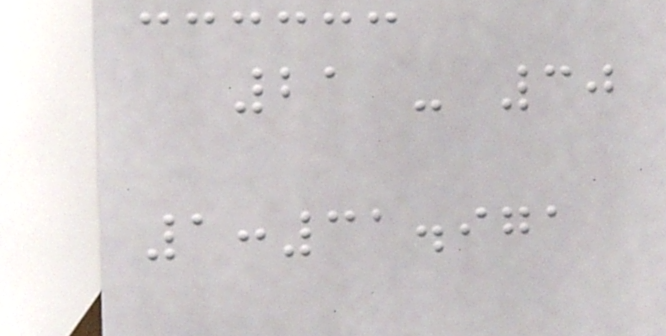21 - 30
1:31.971
